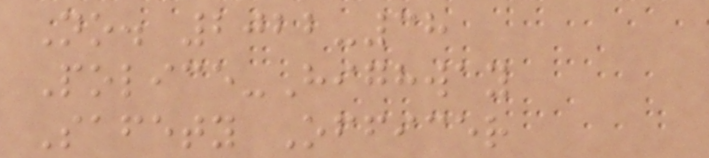No. 2022-38
Police-Highway
Safety Officer
